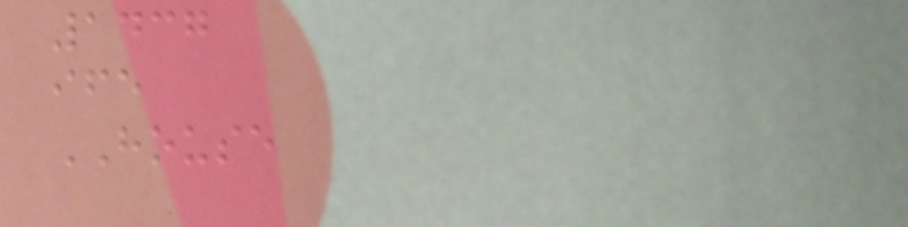1437
ife
HOUSE
